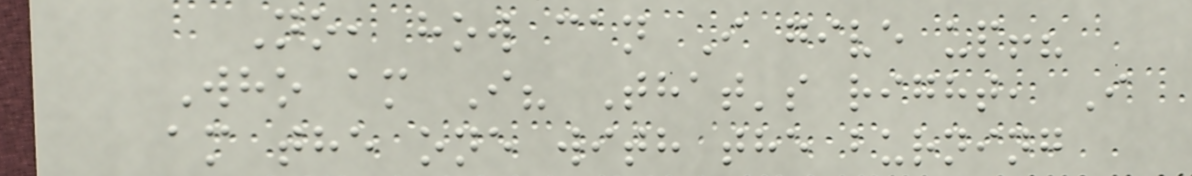No, how can I give up!?
Who am I? That's right, I
am the one with the burning
